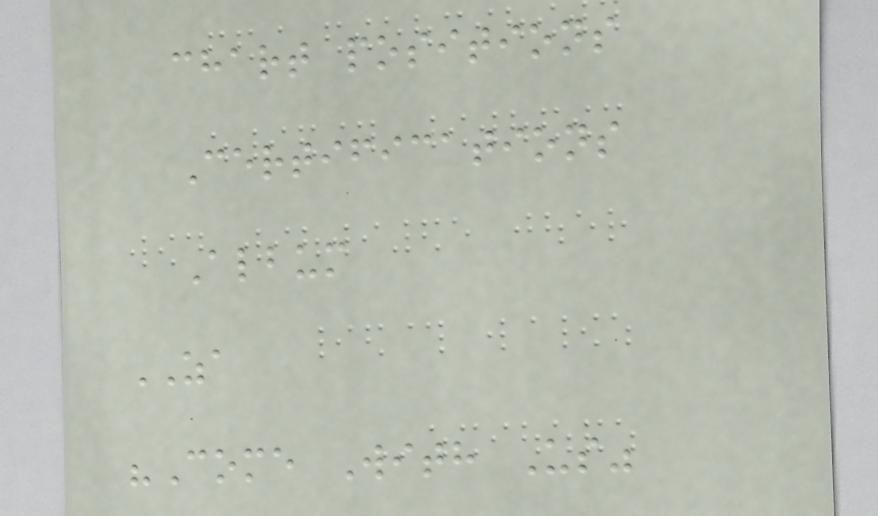chart positions
Certifications
Album
ZA
"Come With Us"
